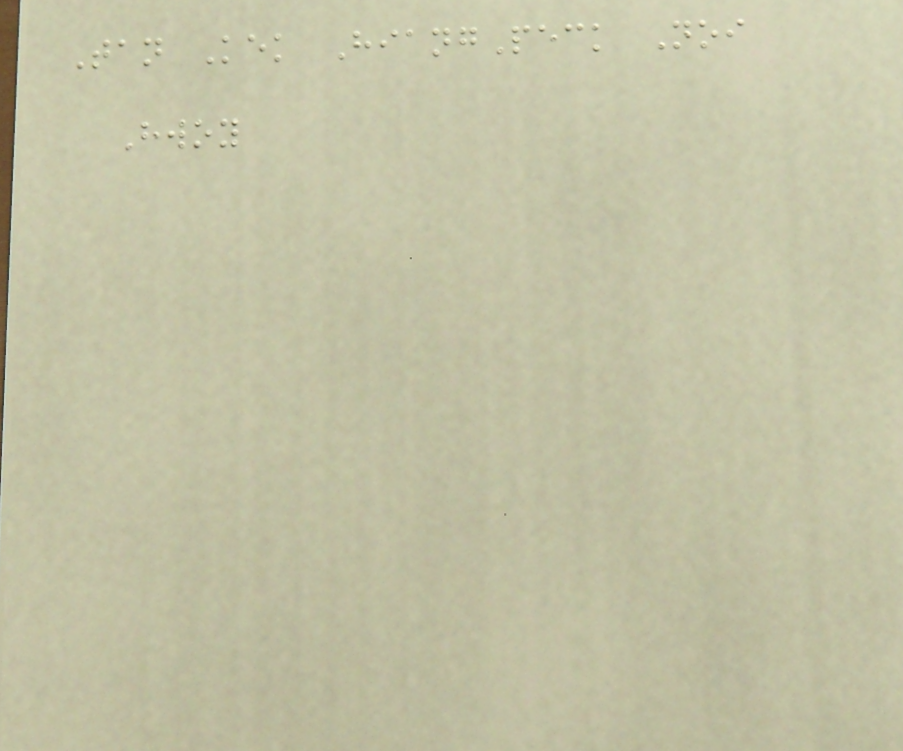Tan Kek HiangPeck Noi
Hwoy
